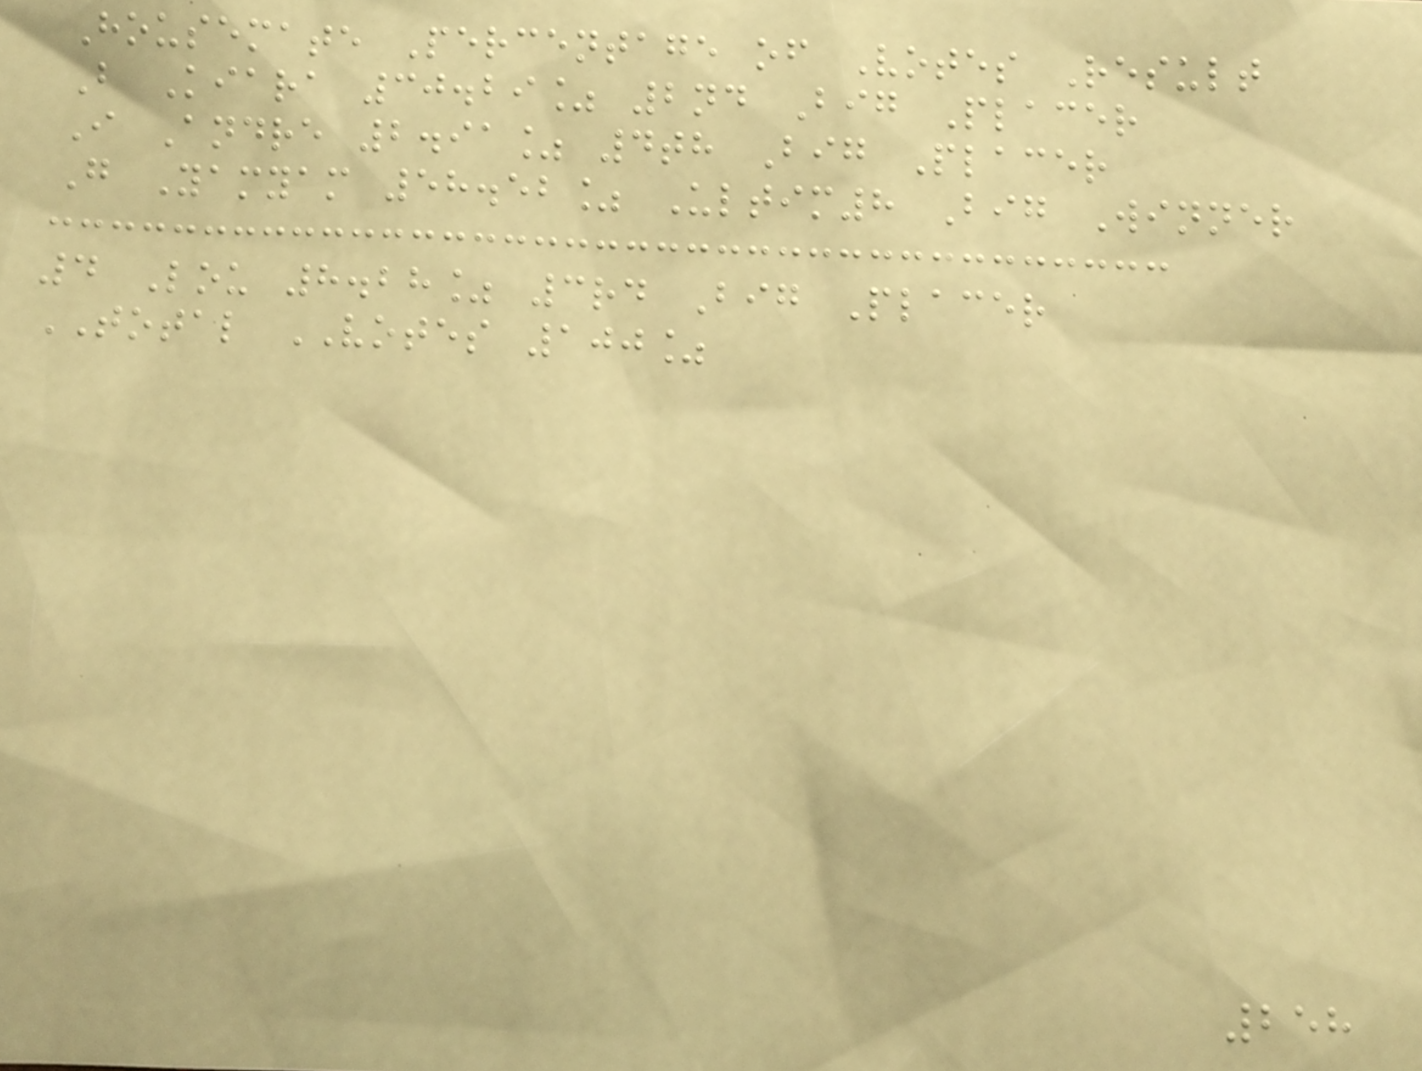Housemate Percentage of Votes Result
B Kiara 30.29% 2nd Big Placer
I Andre 2.91% 4th Big Placer
G Yamyam 58.52% Ultim8 Big Winner
4 Lou 8.28% 3rd Big Placer
TOTAL VOTES 100%
258
